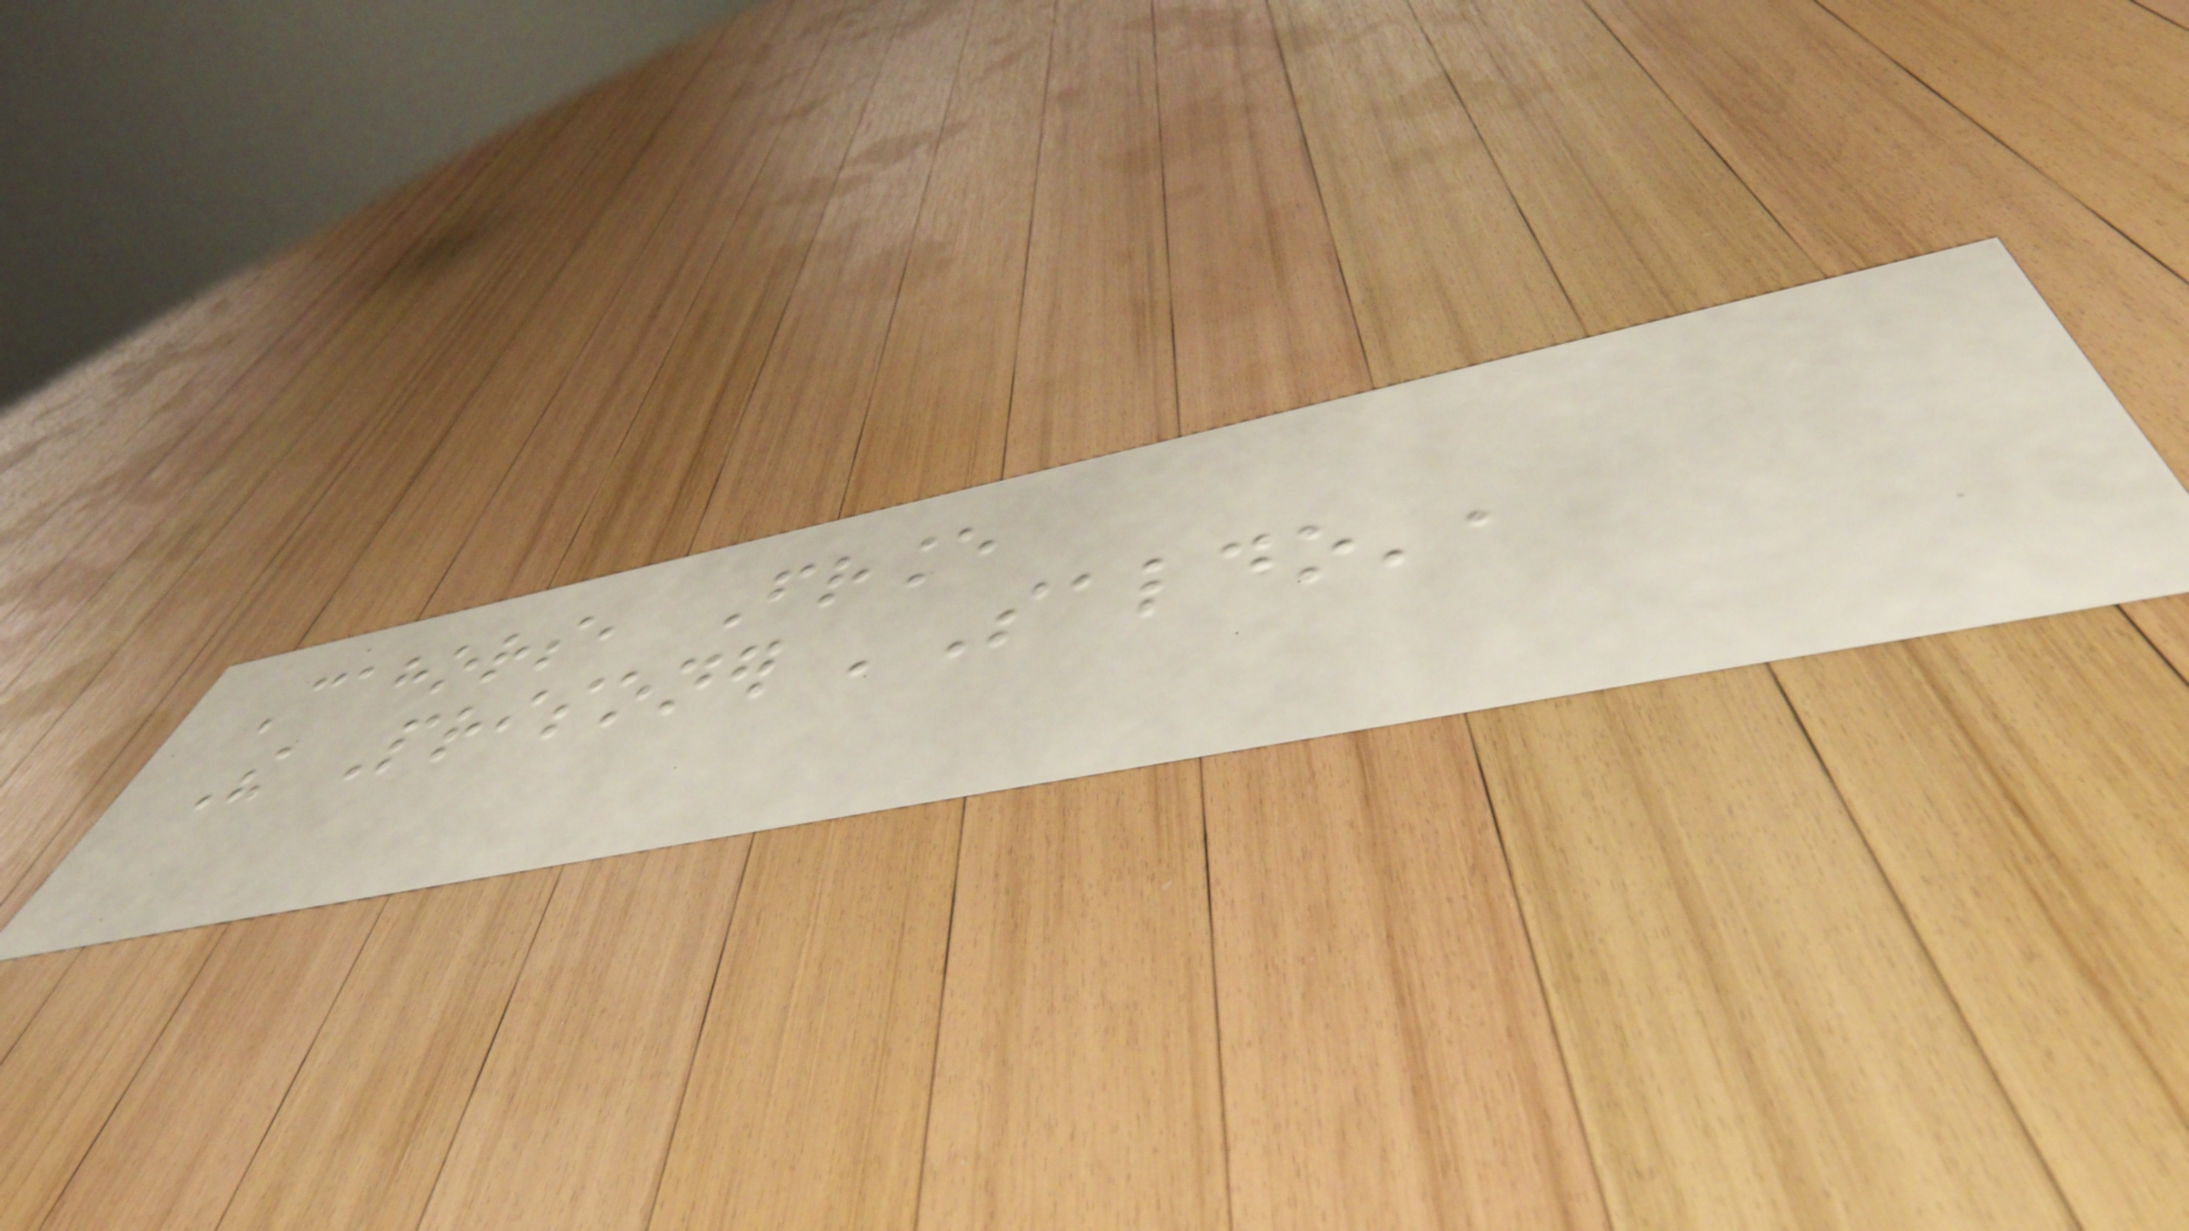Cahors, France
The Prisoner 'Saldo',
